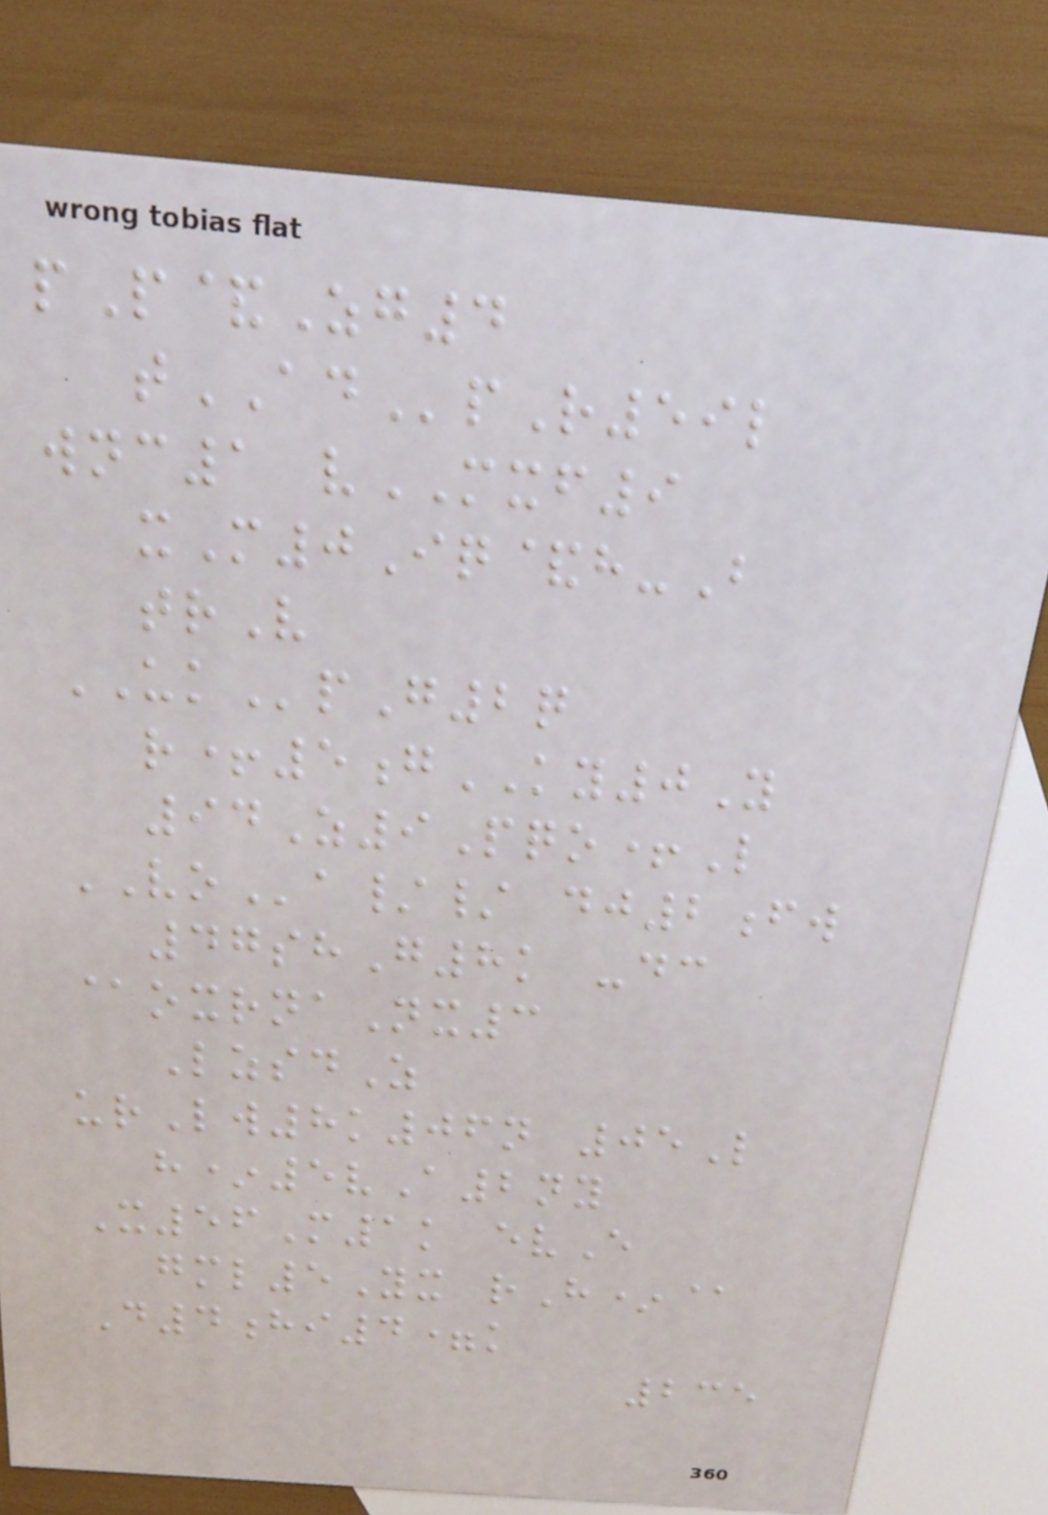pP&Zg4
tADpR59l
wnc1 vMXF9
xM0Iq&h-B
trV
UKpG2q
r+5gKY0Y
94Z9Pqo+L
VOa// dj2fw
47shG8k -dc
@oxrnaNx3
LzsdZ
urLw8k06n 05L
h*5vA2ny
X56M1k evE
gml5Yx rH*@
D4hi4=k
235
